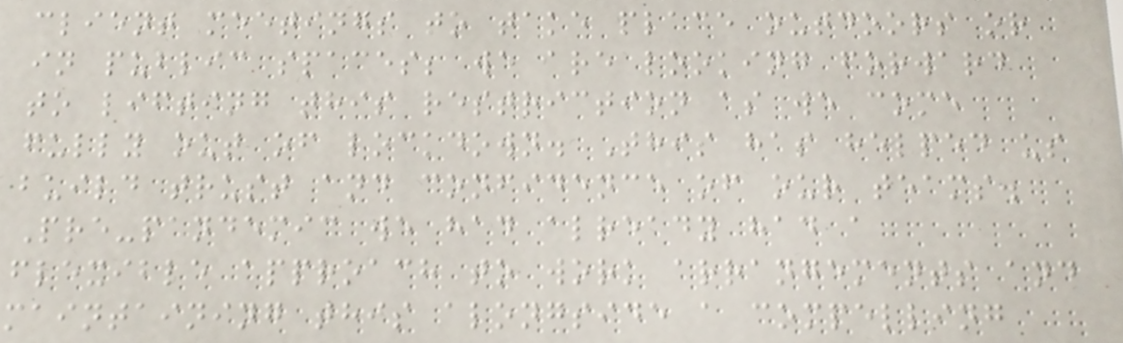client meetings to take place outdoors or
in public spaces; we are looking forward
to lifting this restriction as we come
fully out of lockdown. This has helped us
build trust and confidence of our teams.
Pre-pandemic we had already had a
flexible approach to work arrangements and
maintaining this alongside a compelling
